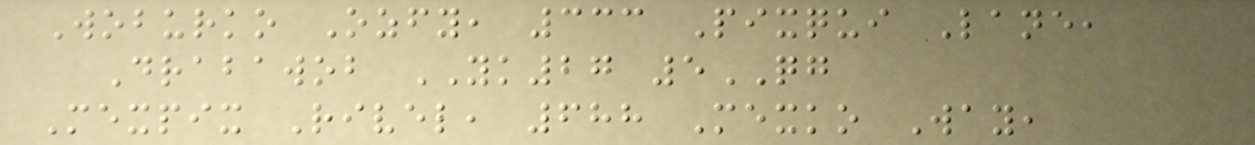Woburko Ozfy, 333 Pixqui Lane,
Drabawob YK27 5QG
Mexpix Rivel, 688 Mexko Way,
